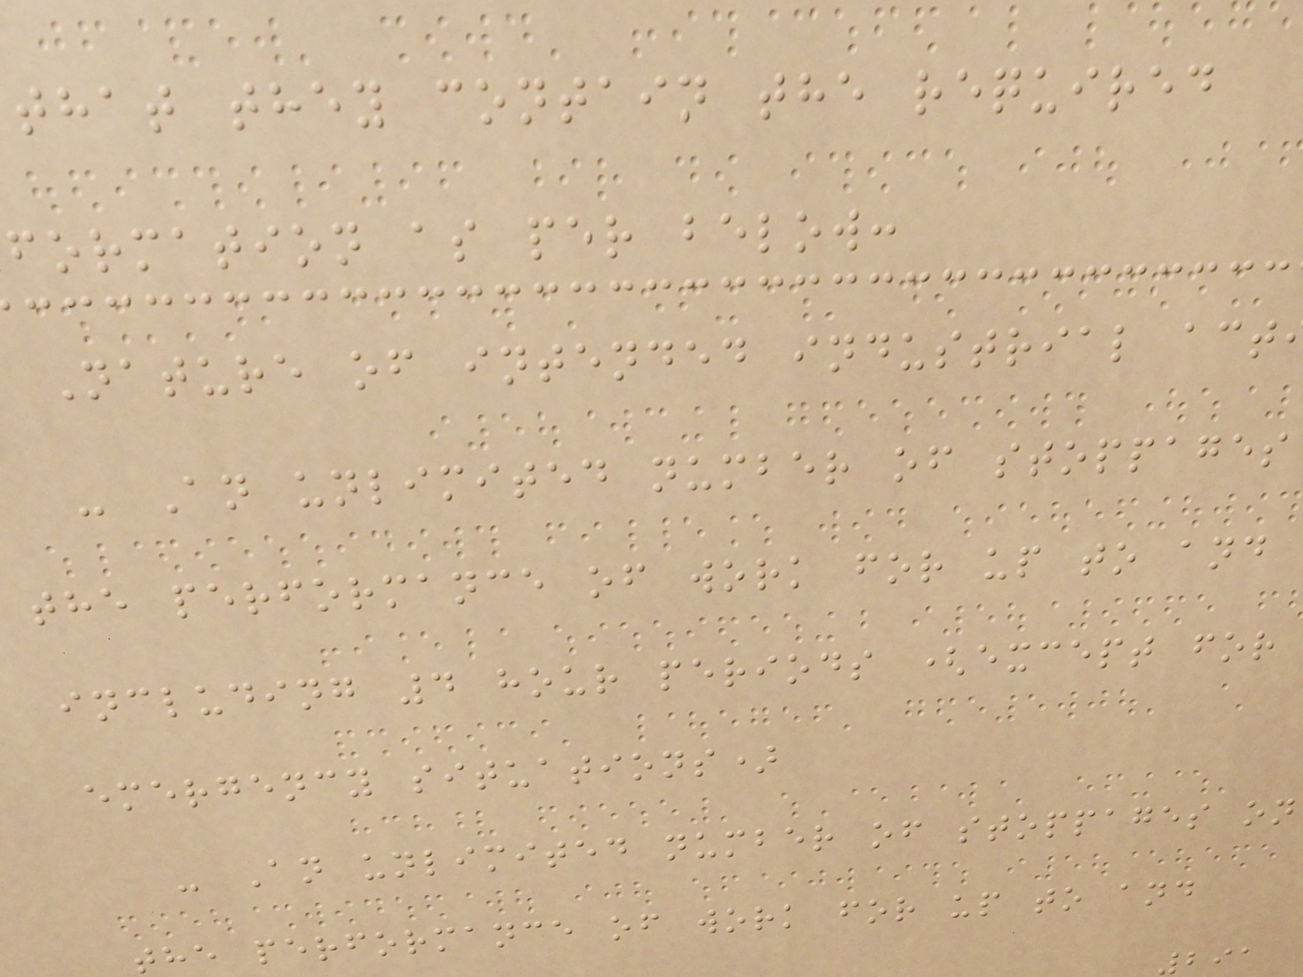that they contain the required
formation as per below:
Nature of intended industrial act
- An unlimited number of stoppages
the performance of work for up to and
including 4 hour periods (except for
emergency situations)
- An unlimited number of stoppages on
the performance of work for up to and
291
